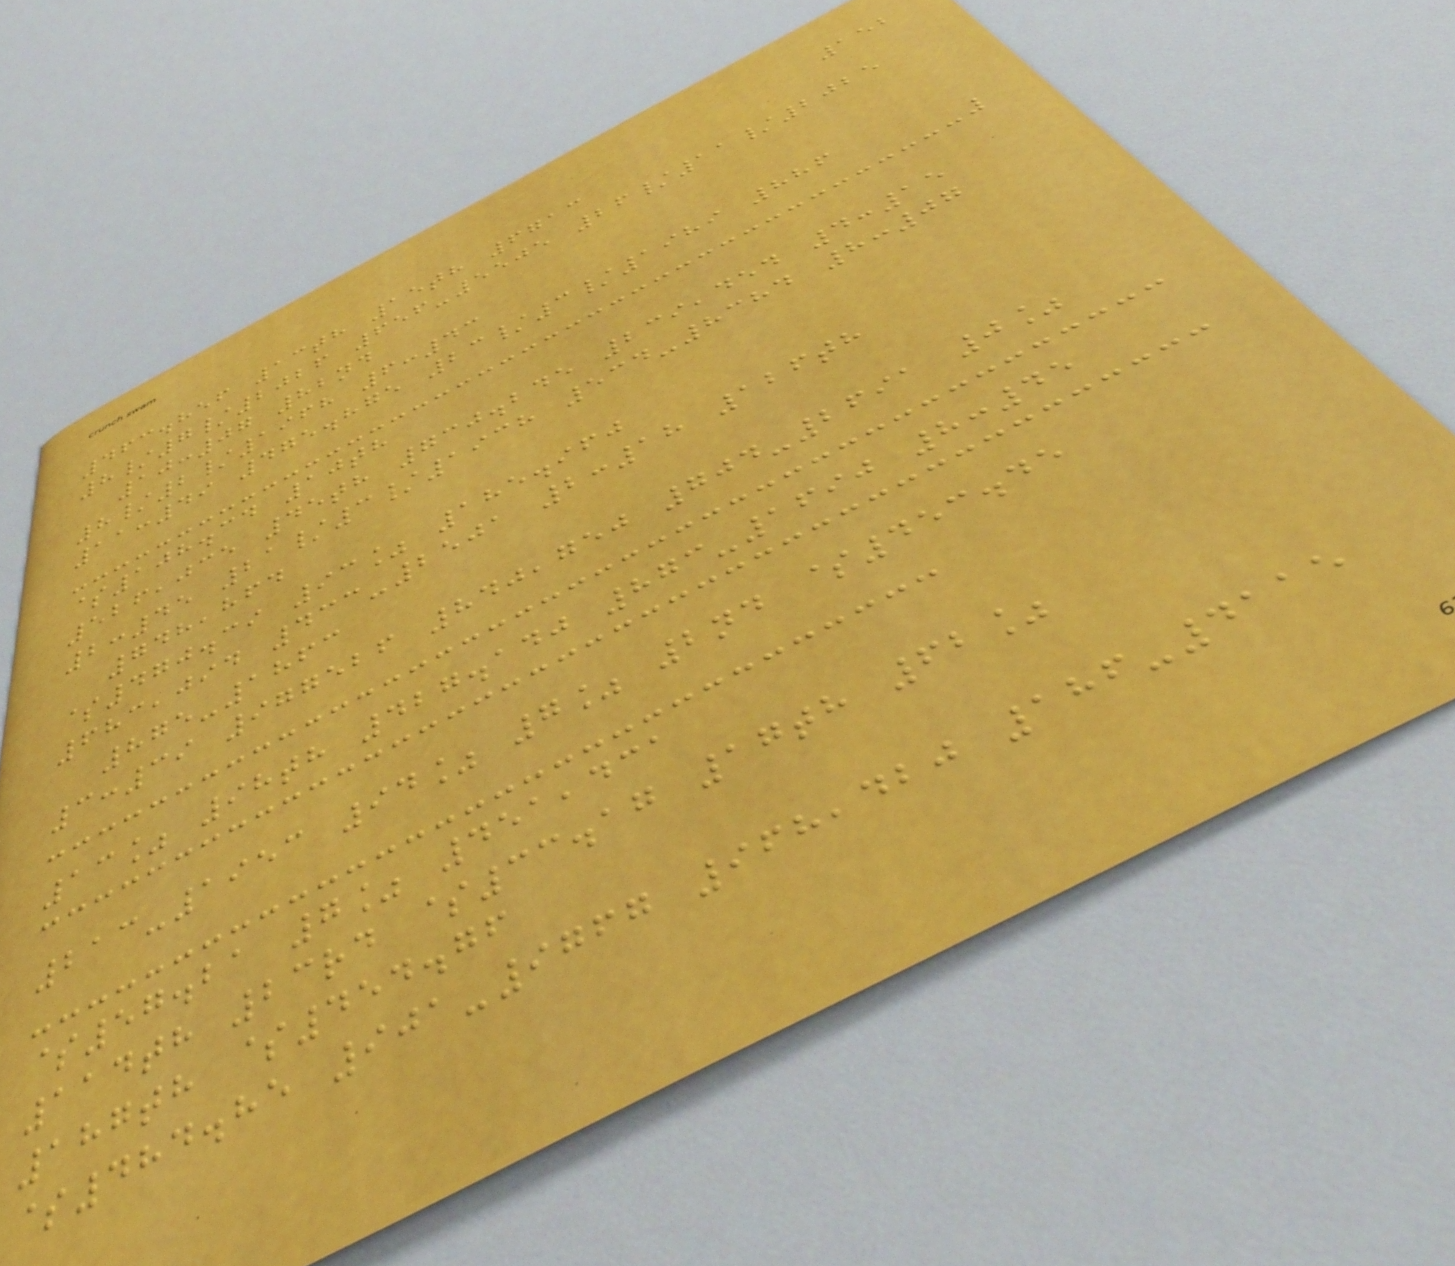152
463.856 13th 15th 6713
8/7/2026 656-5505 26/11/2025
10:07 82nd
8/2/1968 6:43
11:49 475.875 23/3/1989 886
$108.34 10th
526,035 45th 730.245 239,454 4:15
2:45 21/3/1938 534-8384 8:07
748,864
$470.39 93% 185.960
683,094 433-2501 2:18 126th
875-1863
3:39 977526 840,750 704-2691 0%
13% 98th 427.140 873-1690 8:45
213-1953 94% 7% 2nd $453.45
$57.21 7% 451,431
114th 23rd $33.17 17th 62%
187th $454.76
$484.85 901-9767 968,420 186-4115
